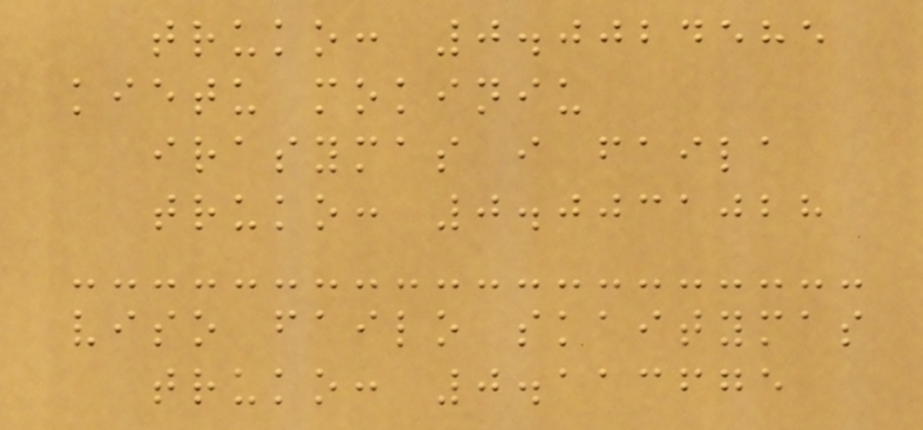truko: 0.0024585
kietu mokiniu
irasymas i faila
truko: 0.0031028
viso failo skaitymas
truko: 0.113675
